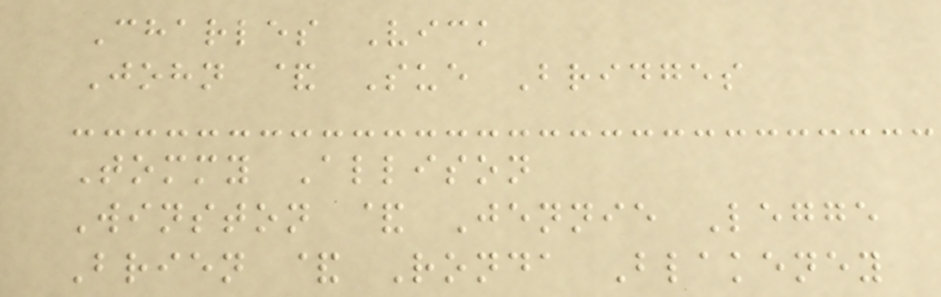Charles Vick
John & Sue Bridges
Tommy Allison
Winston & Jennie Legge
Brien & Ronda Blakeney
